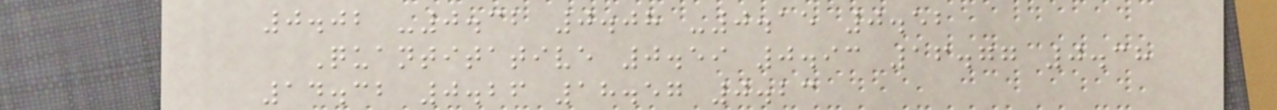0.02 -0.32 0.08 -0.15 0.52
Quantitative 0.59 0.93 16.77 0.38
14.32 0.26 18.57 0.23
